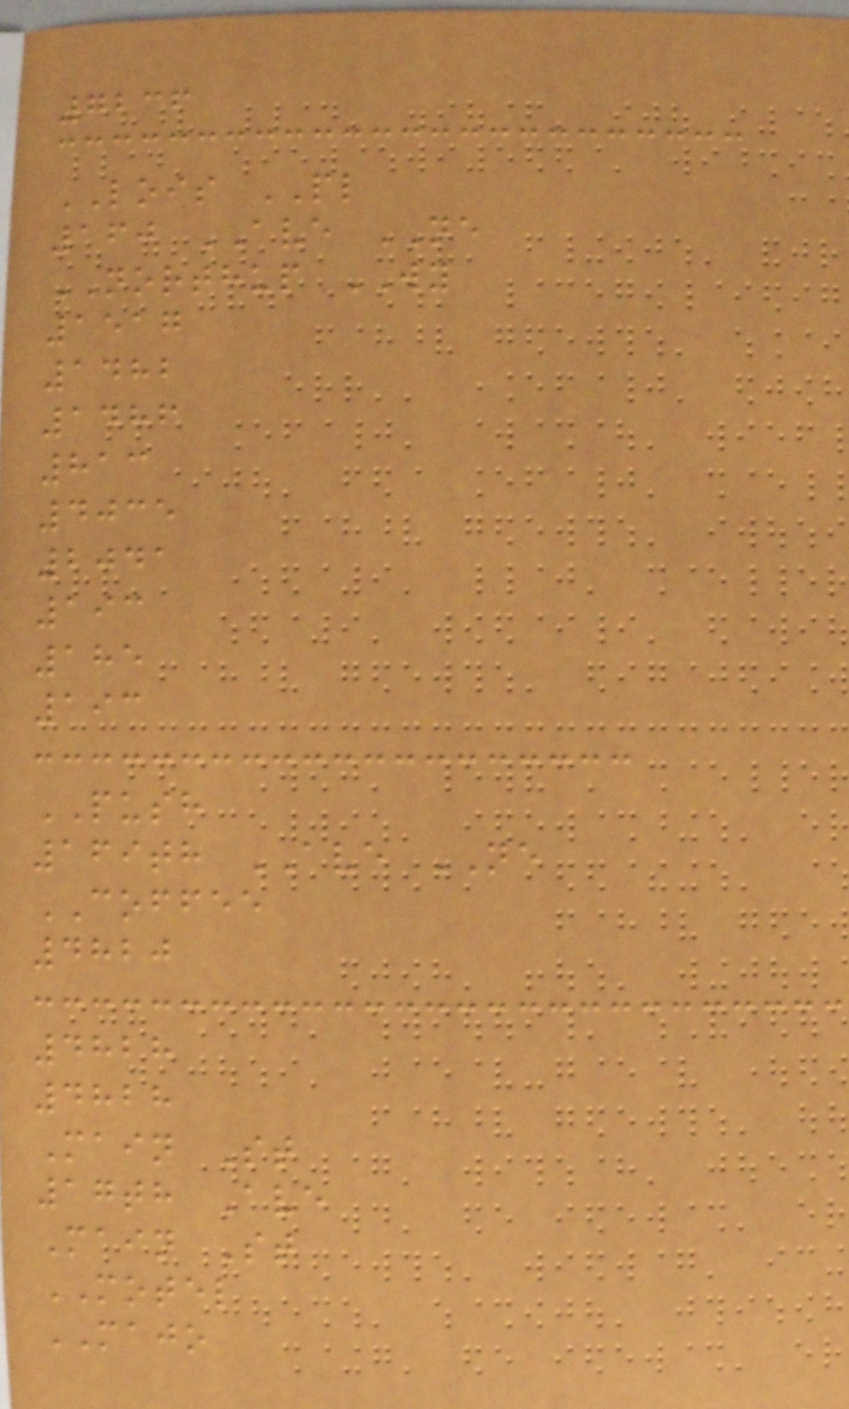7236
LOIS PL
160 AVE NE
NORTHUP WY
1517
1482
1486
813
4035
2041
193
185
193
PUSH
169th AVE NE
COFFEE
4820
4828
4828
Main St
17th Ave
Main St
MOTEL
MAJO
